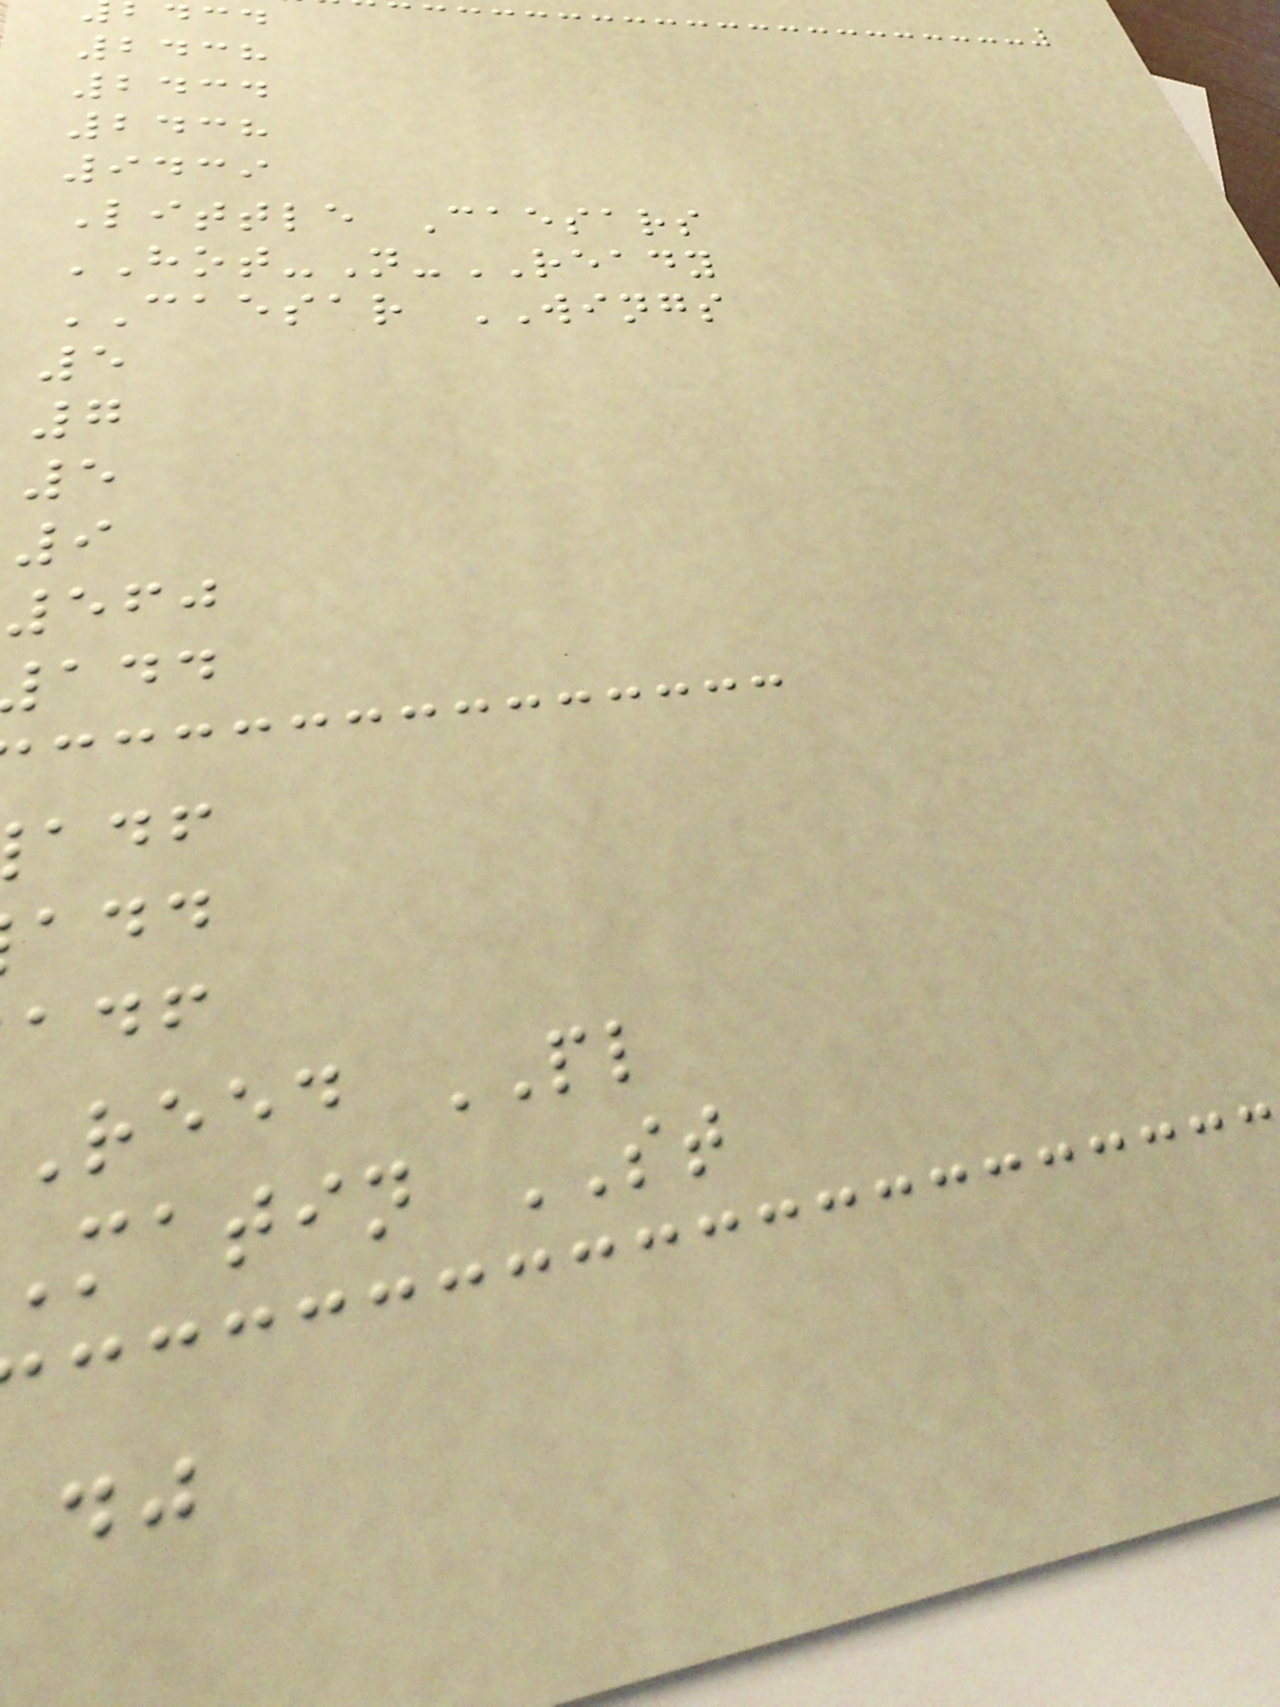2438
2434
2438
9439
Little Caesars
HOT-N-READY
CAESAR WINGS
5
7
5
9
560
reed PL
matin ST
